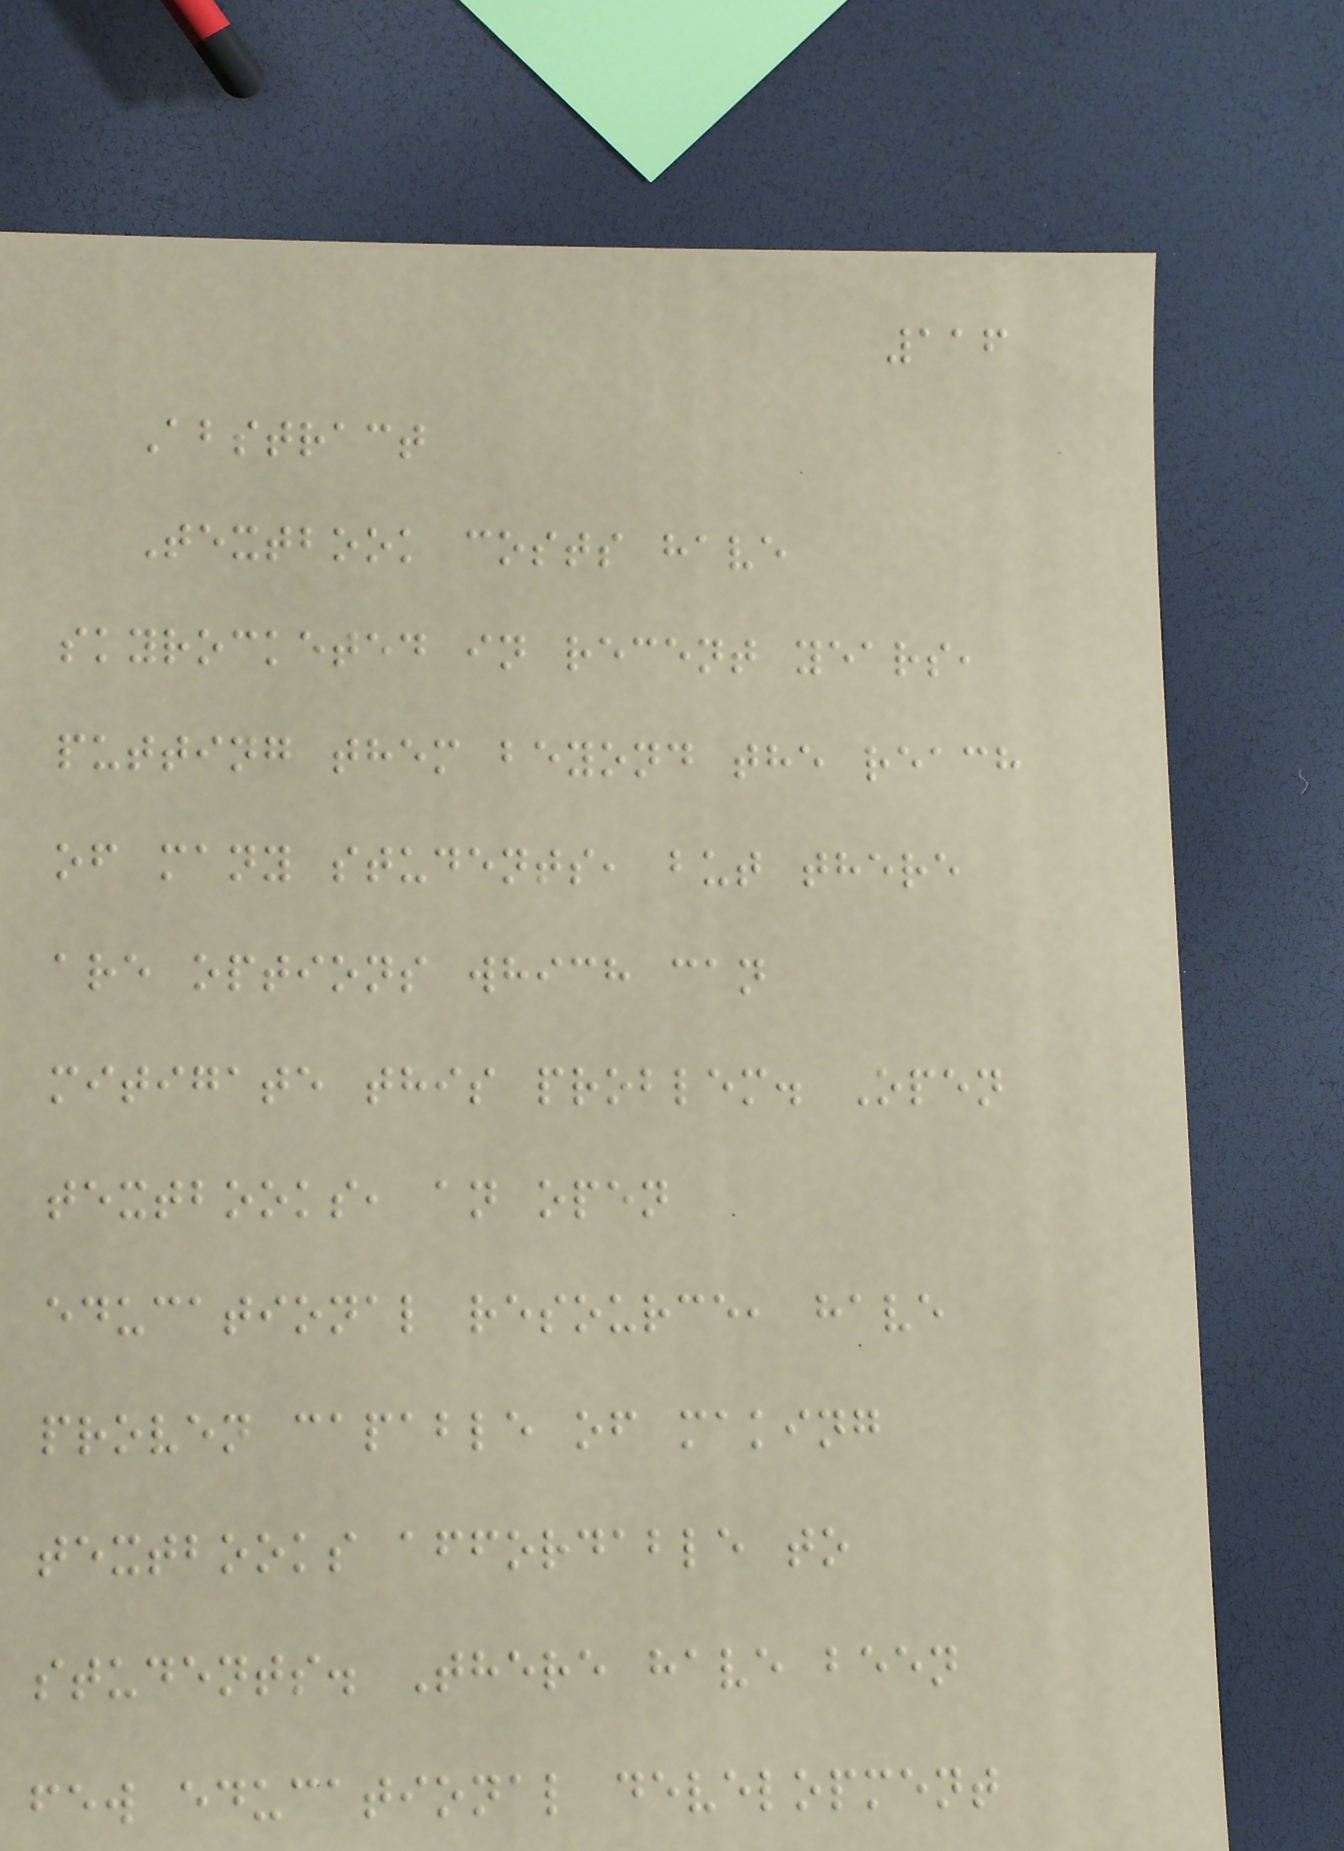116
Abstract
Textbook costs have
skyrocketed in recent years,
putting them beyond the reach
of many students, but there
are options which can
mitigate this problem. Open
textbooks, an open
educational resource, have
proven capable of making
textbooks affordable to
students. There have been
few educational development
